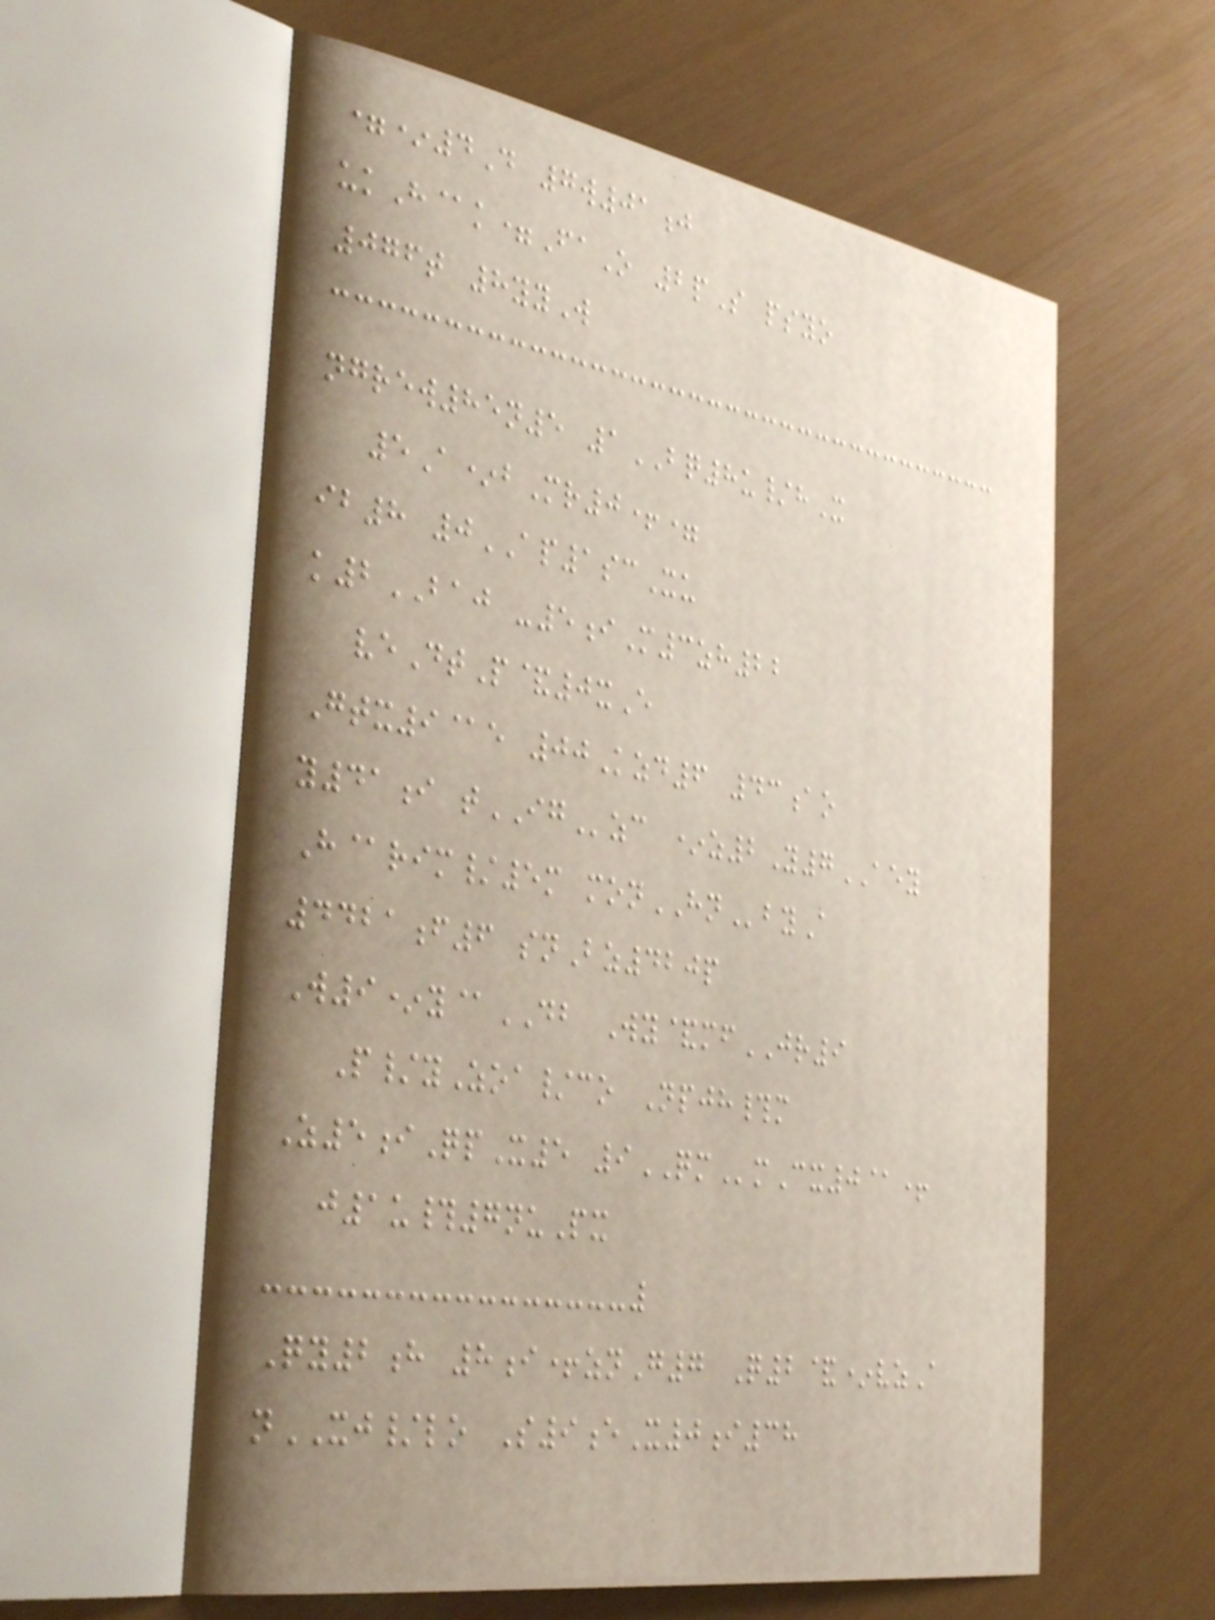=*4D 7w01j
ukH@k=FaO 2pS psyo
076t 8yyW
ngrew85n5 1BQ8u/hX
5A*bMr0+=
ib8 0AP1scXu
k2BAJ -5iM3zh22
veDtP&0xE
Gtx9@e 00Kzd6 43ao
y41i tIGzc *z2Y7AEY
H@rim/5m monHNbyA
4421f6 snBz420p
W9*y@DB Wy&mfJR9
P/yZoa/co Npjh#m
Z5iQpX5 9QMmCx0@+
j1u#7nuPx
Qy2h 8i+znG7 Q2&*vzA
nXJ/lo S9eX0i38
